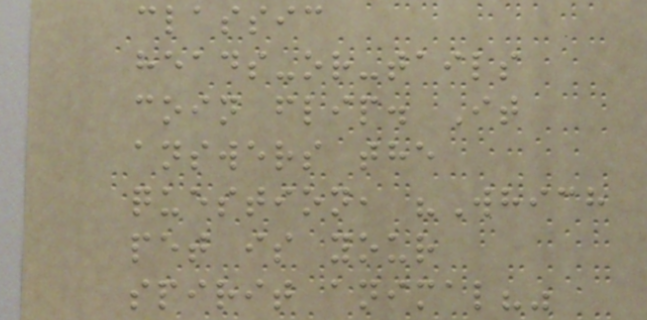classic
heads-or-tails
coin flip. It
answers the
question, "Which
pet is your
spirit animal?"
